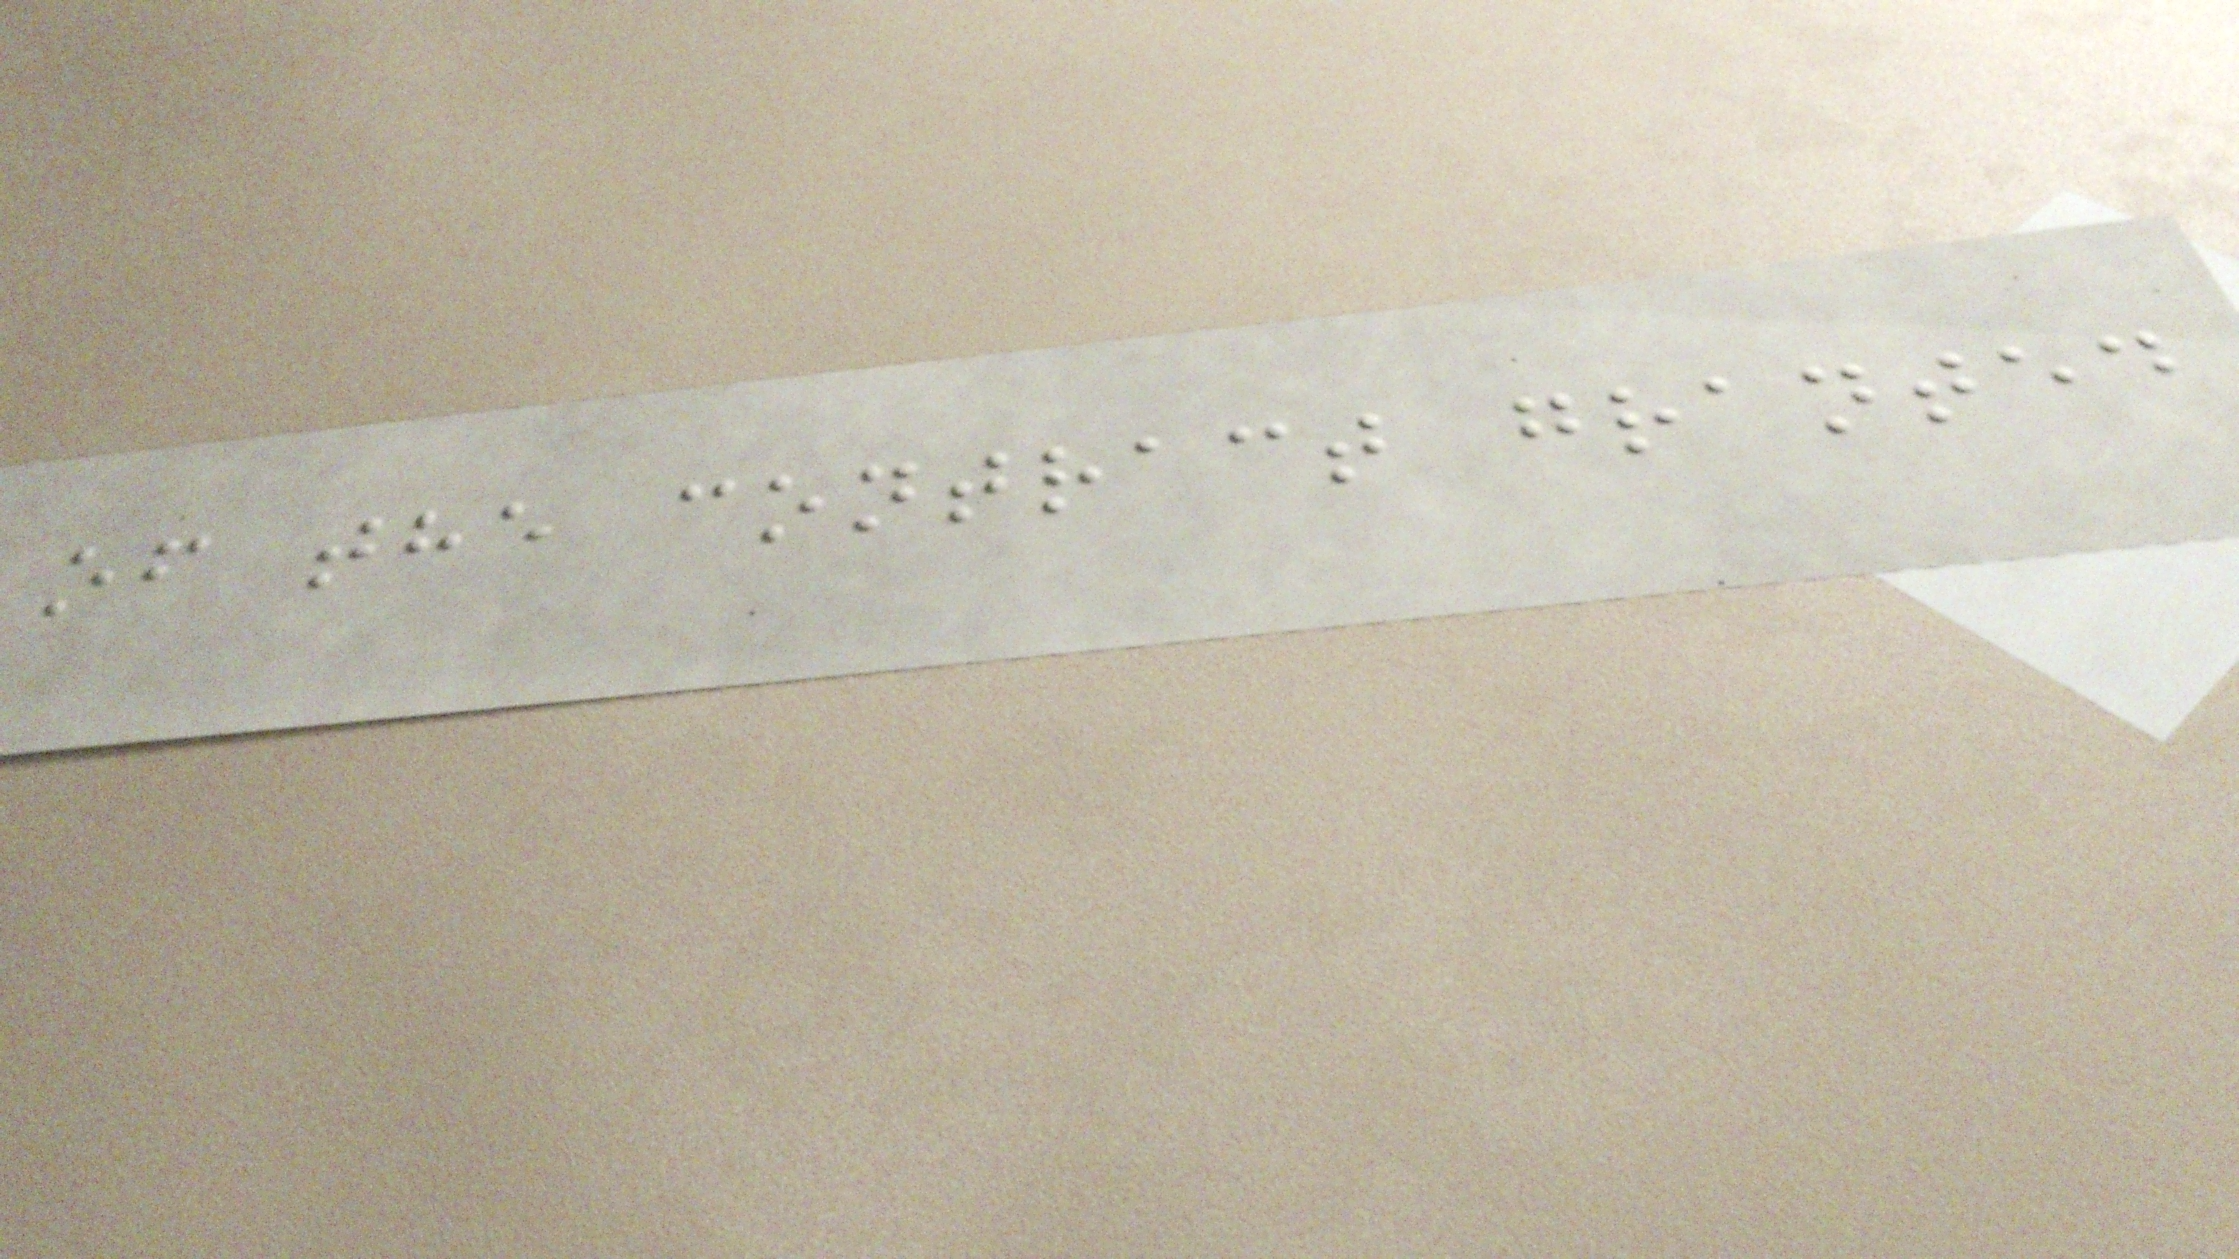of the contract granted
